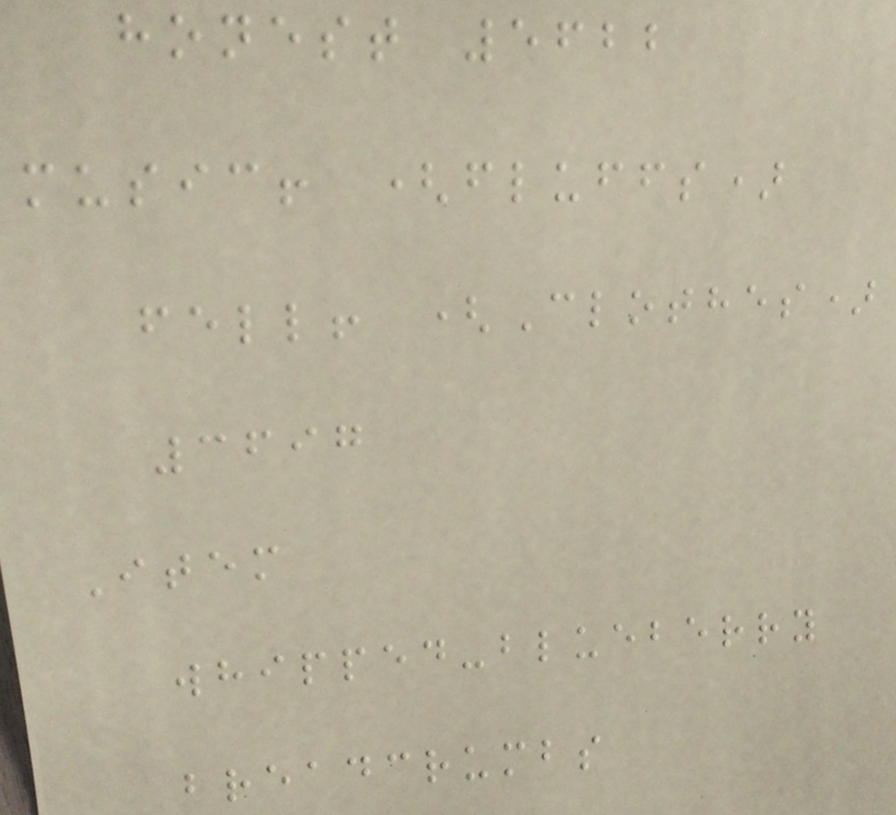honest 5622
music! (fluffs)
fell! (Clothes)
3697
Item
whipped-blueberry
breadcrumbs
